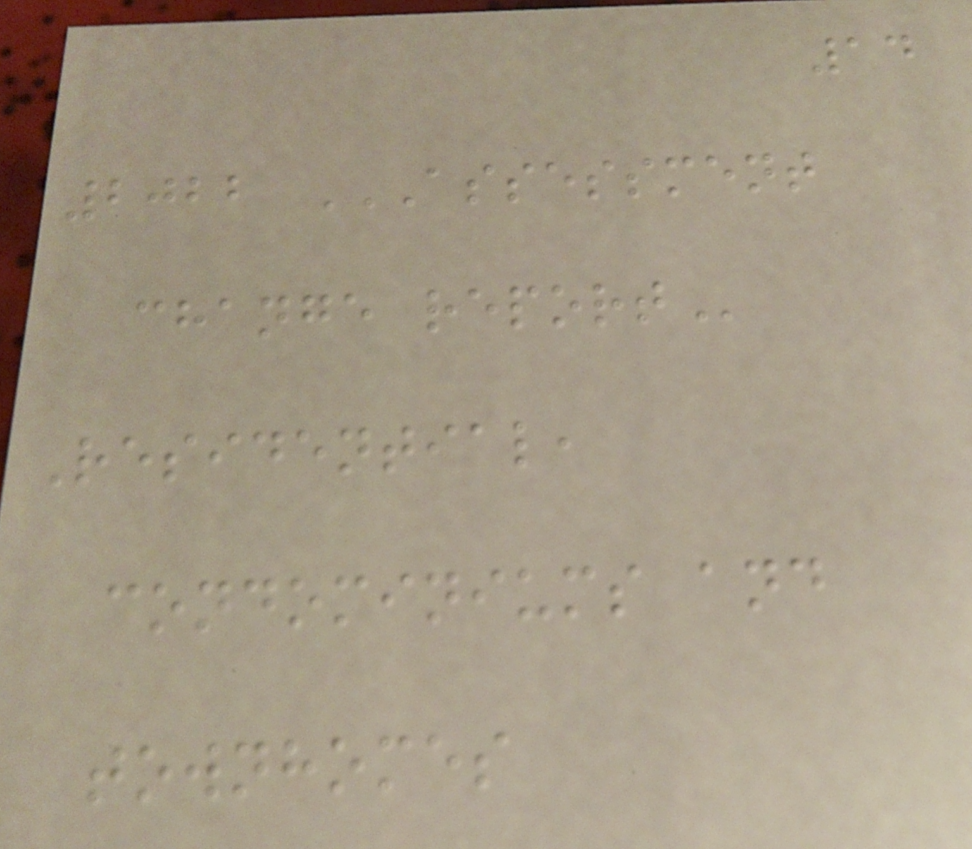14
2022 ASSESSMENT
CHANGE REPORT
Residential,
condominiums and
townhomes
